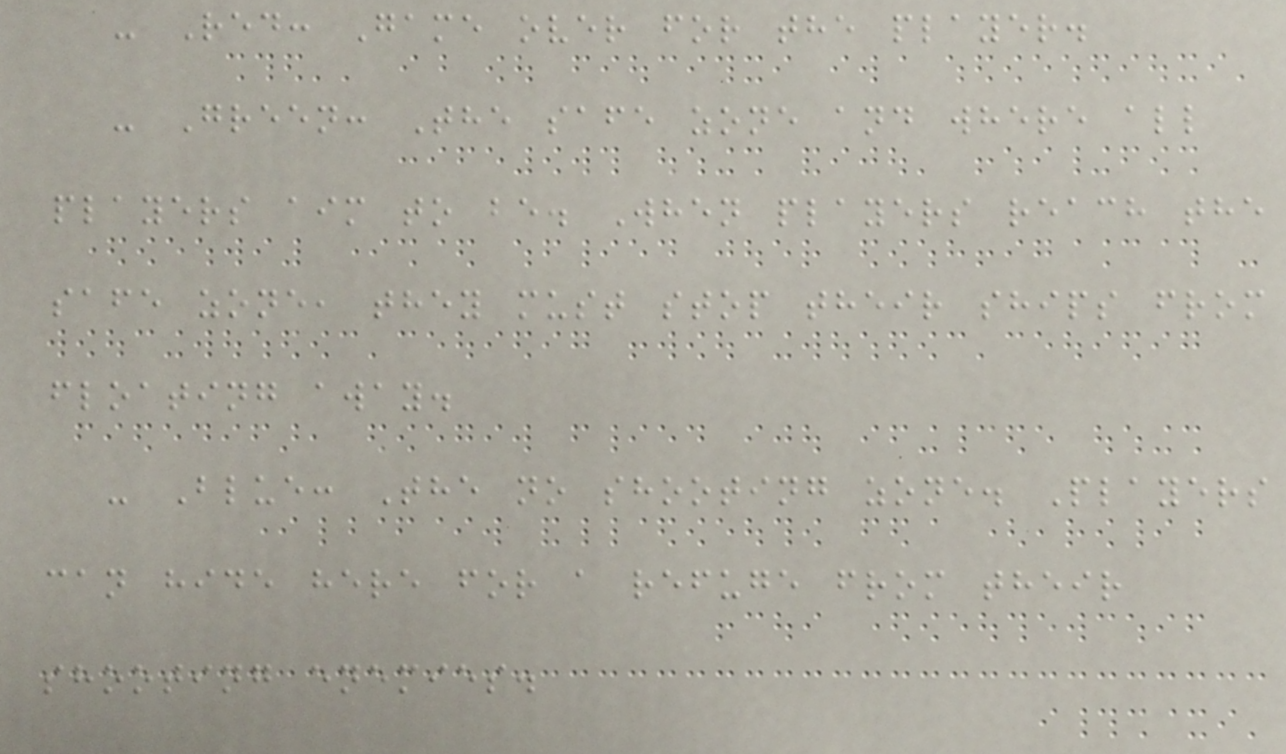- Red: Game over for the player.
- Green: The safe zone and where all
players aim to be. When players reach the
safe zone, they must stop their ships from
floating away.
- Blue: The no shooting zone. Players
can hide here for a refuge from their
shooting enemies.
